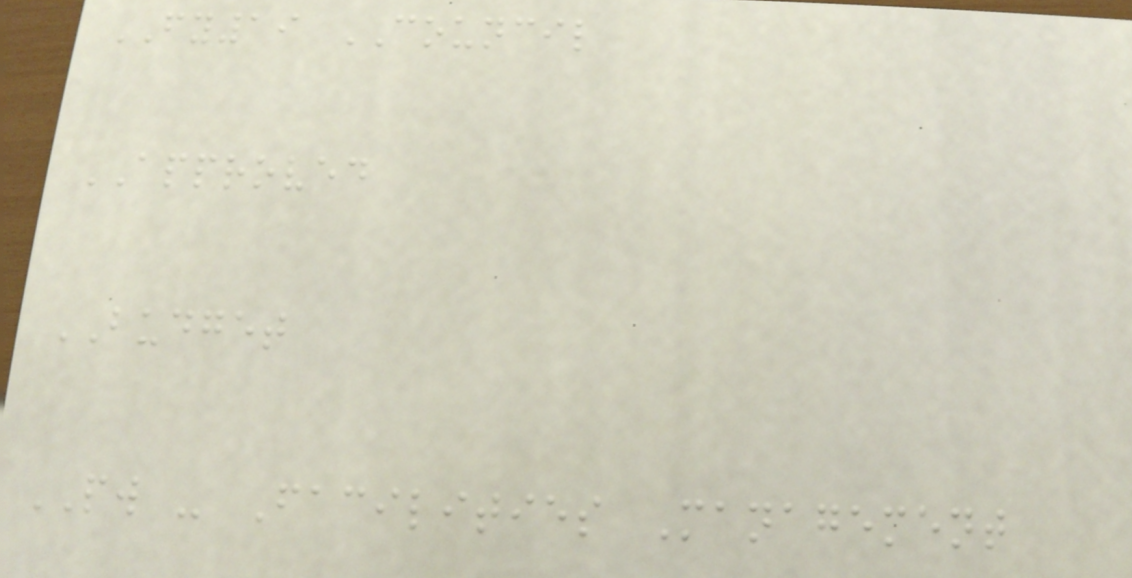FY19 COUNCIL
APPROVED
BUDGET
PW - Facilities Management
